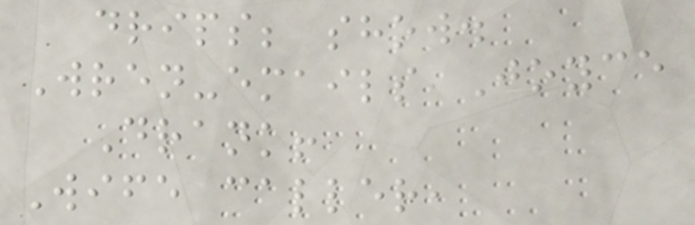drips; show.
Wren-emails Joyce
Drank!
Wife caller,
